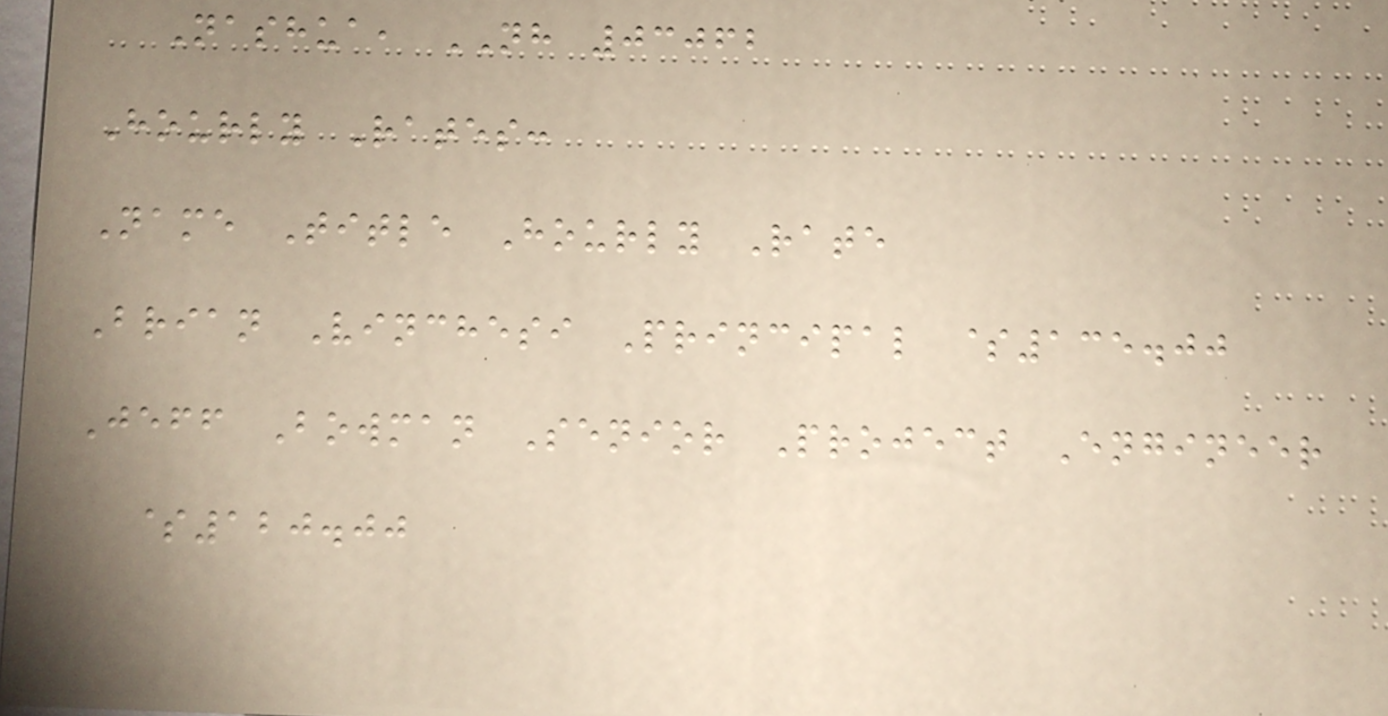Nashua, NH 03062
Hourly Rates:
Name Title Hourly Rate
Brian Vinchesi Principal $135.00
Jeff Bowman Senior Project Engineer
$120.00
